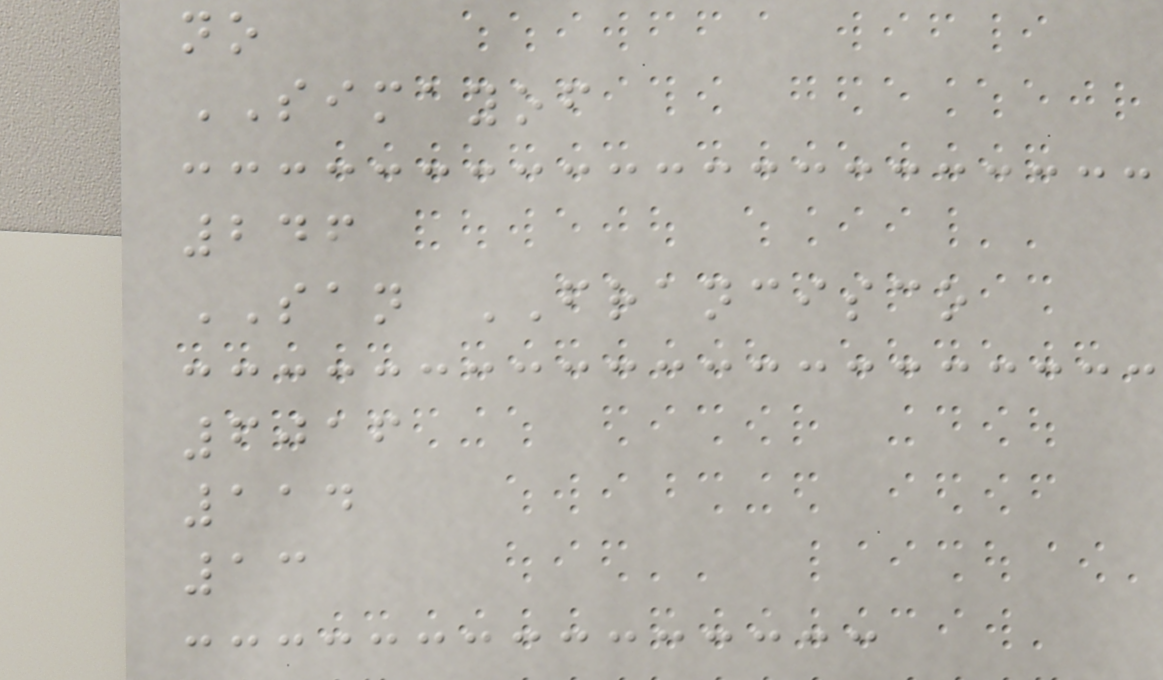no
SIMAYOF
246
SAN FRANCISCO
6016
114
13
